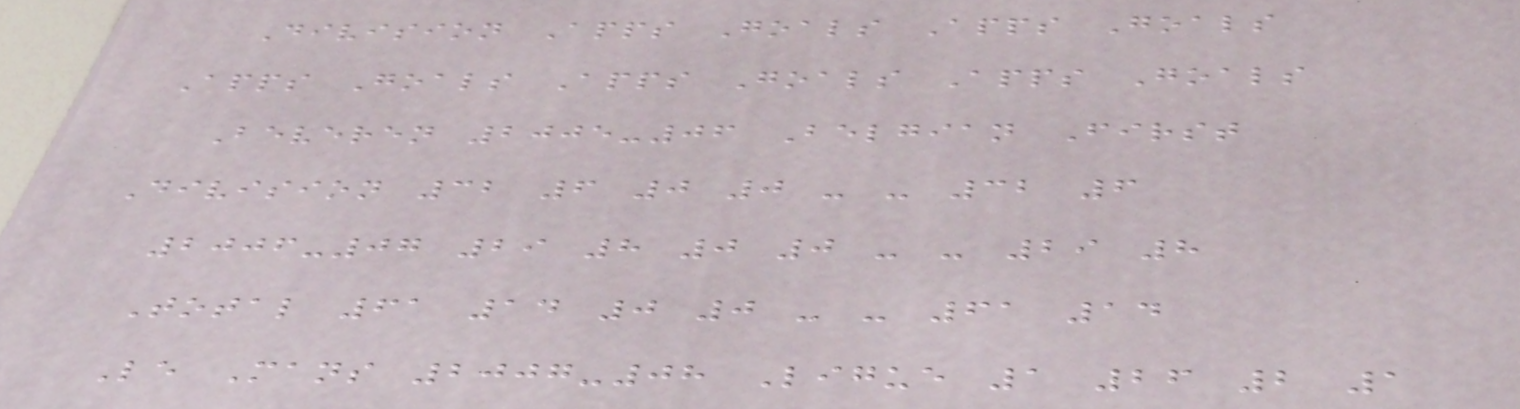Division Apps Goals Apps Goals
Apps Goals Apps Goals Apps Goals
Beveren 2005-06 Belgian First
Division 32 6 0 0 - - 32 6
2006-07 29 8 0 0 - - 29 8
Total 61 14 0 0 - - 61 14
Le Mans 2007-08 Ligue 1 26 2 1
